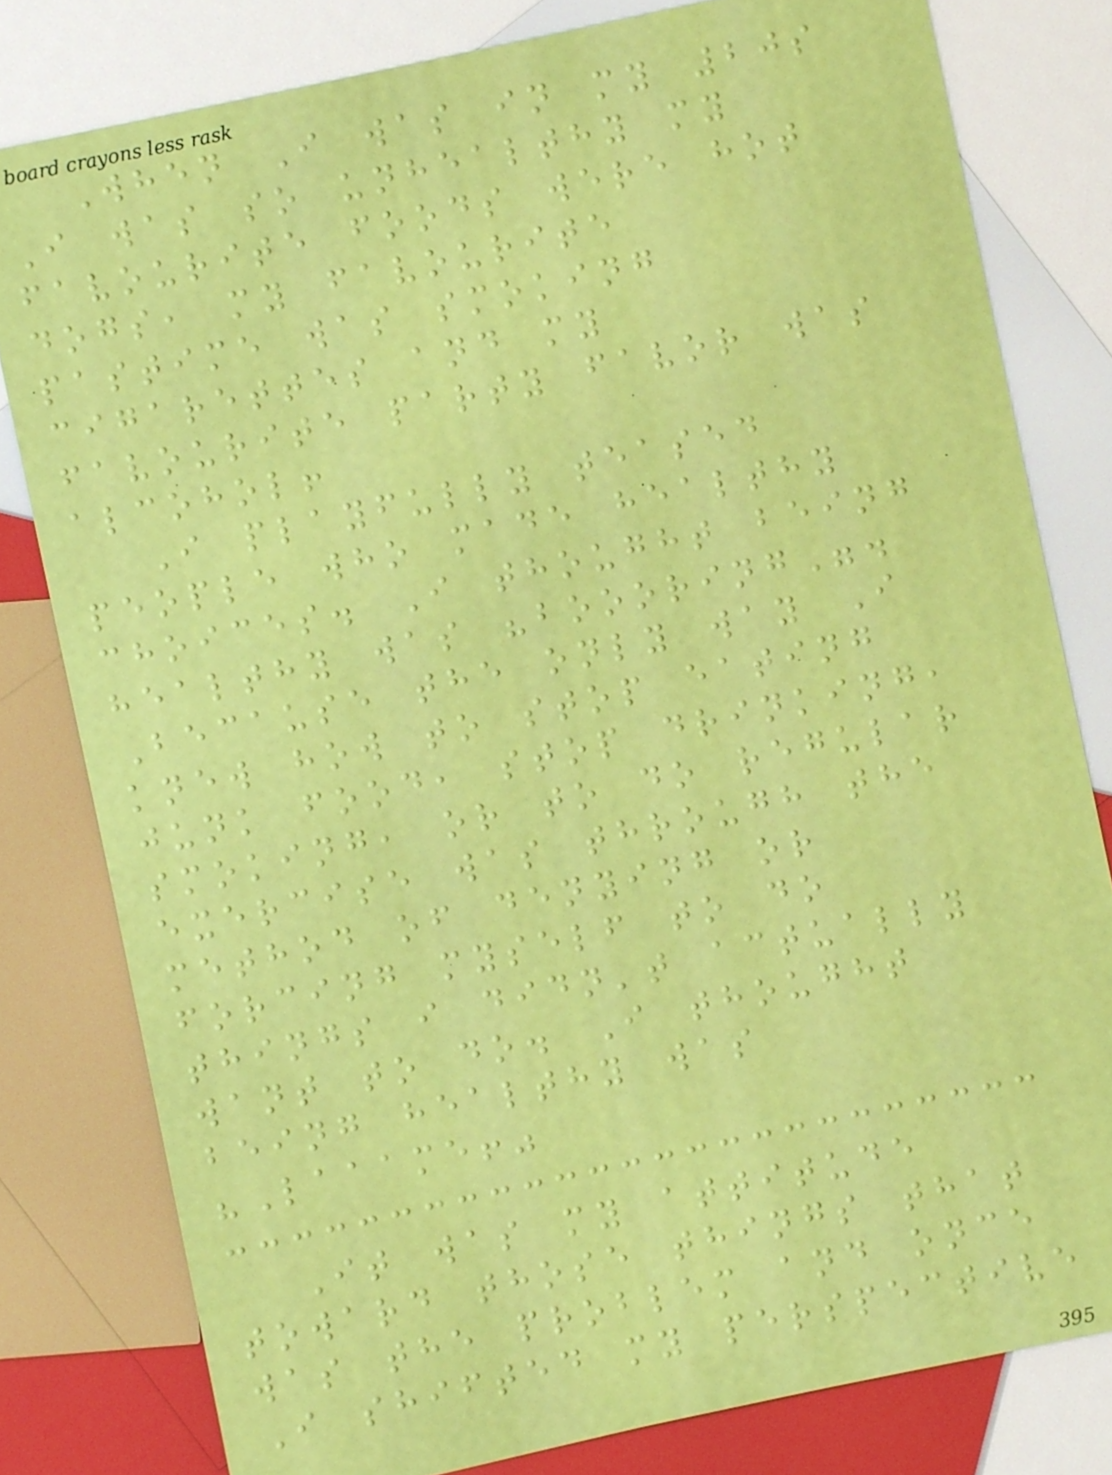When I was in my 20s
I was so unhealthy my
favourite foods were hot
dogs, my favourite
pastime was smoking
cigarettes and my
favourite party favor was
alcohol!
I playfully teased
people who made healthy
choices. I thought being
healthy was "boooring".
Because the only way I
knew how to stop eating
junk food, stop drinking,
smoking, or to do regular
exercise was through the
method of denying or
forcing myself to do
things i didn't actually
want to do. I thought
being healthy was
"Laaame!"
It was my attitude
toward those things that
was the problem and once
I shifted my perspective
